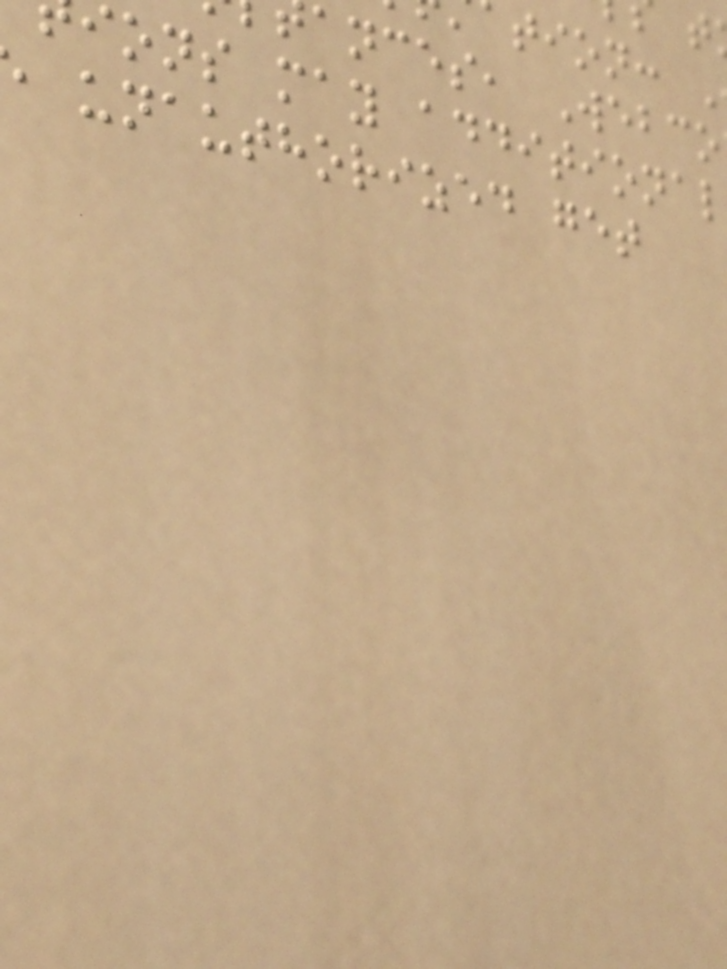ances, Webco
ons may additional
unauthorized get
